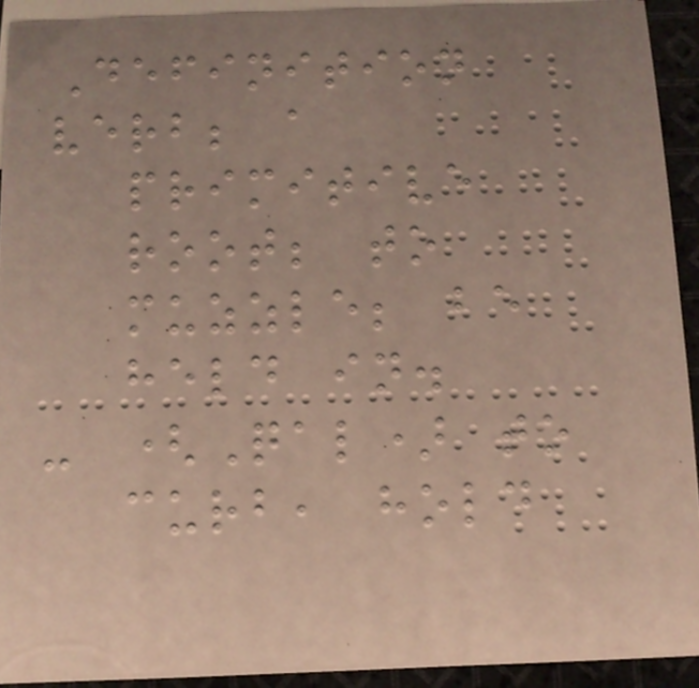Definition
verb; a
primitive
root; to
muzzle; be
held in.
- (Qal) to
curb, hold
